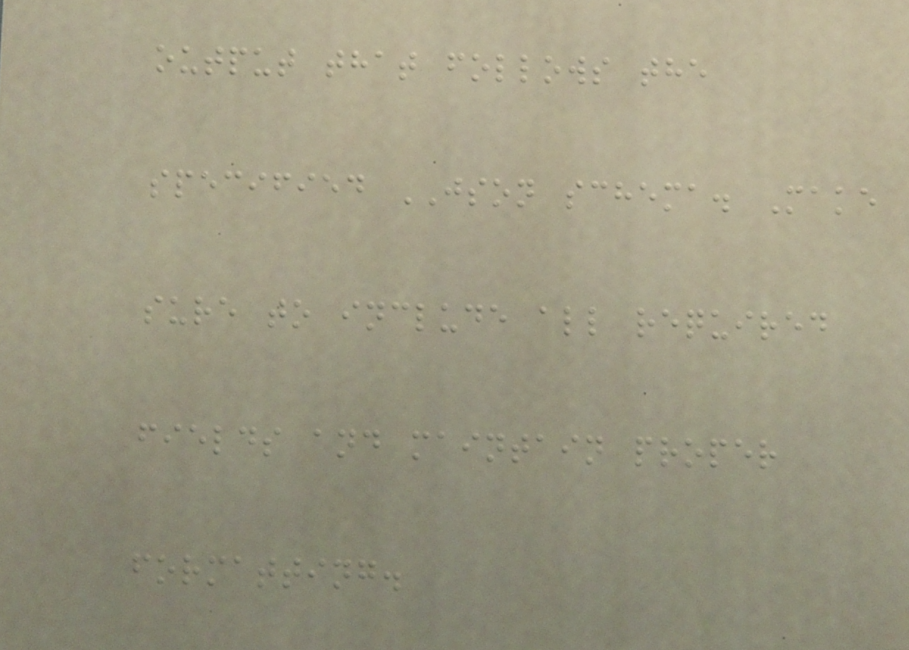output that follows the
specified JSON schema. Make
sure to include all required
fields and maintain proper
formatting.
